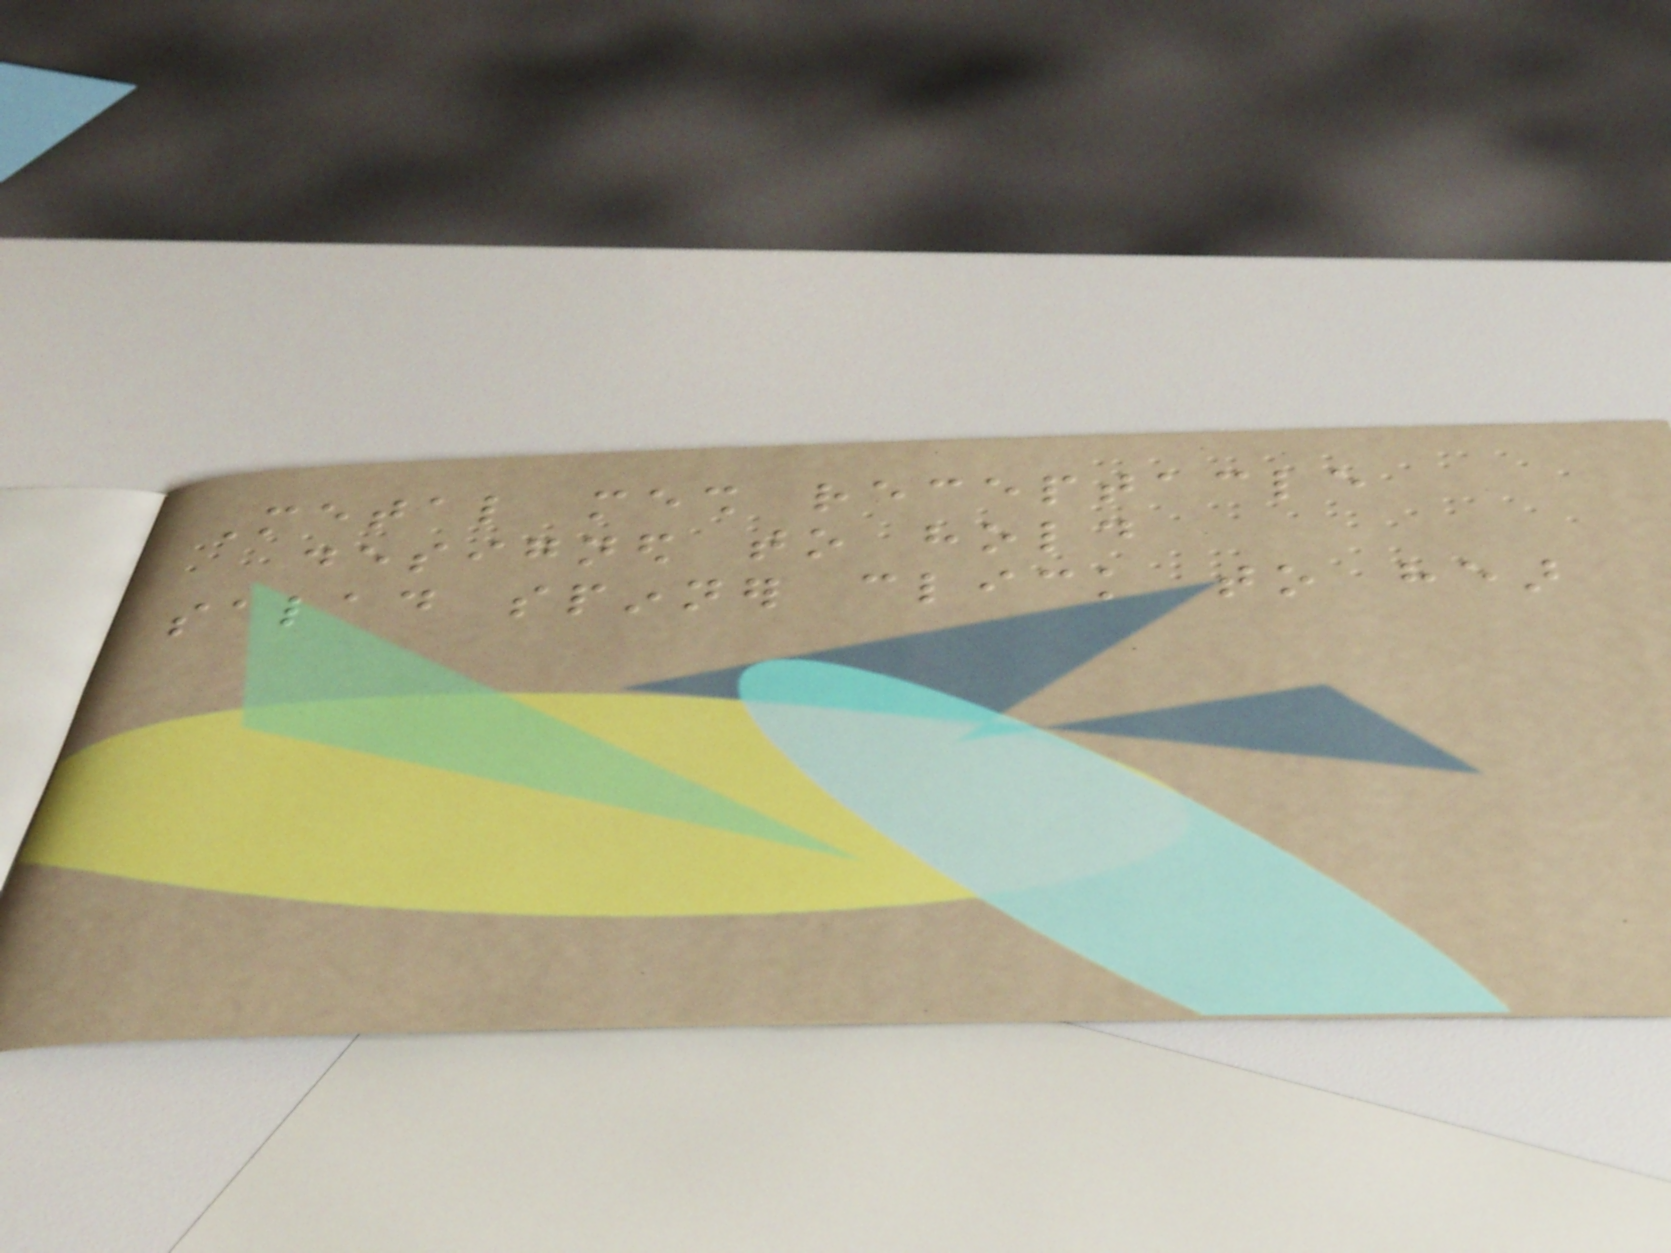Metal mesh receptacle
designed to hold
salad spinner click to hear
